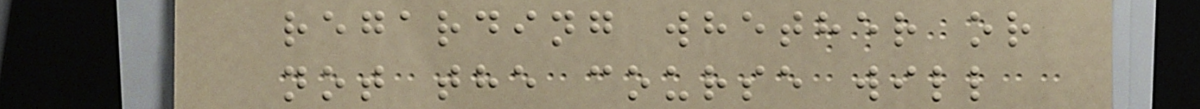regarding whether or
not the course will
